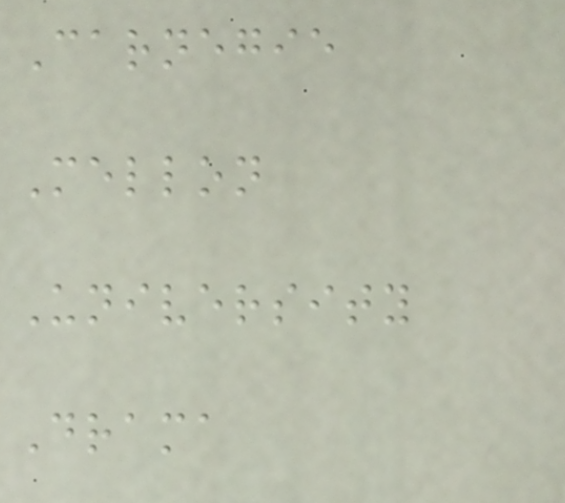Carnegie
Mellon
University
Drama
